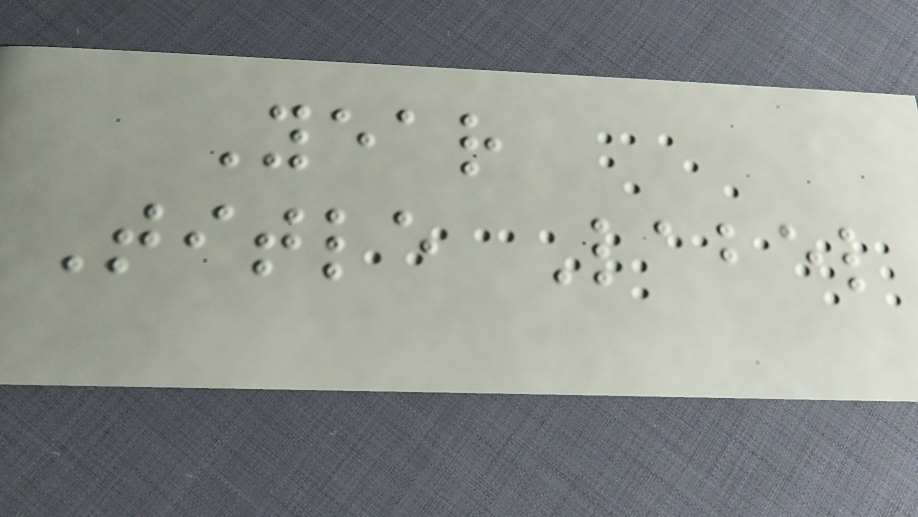Year
Title Label
